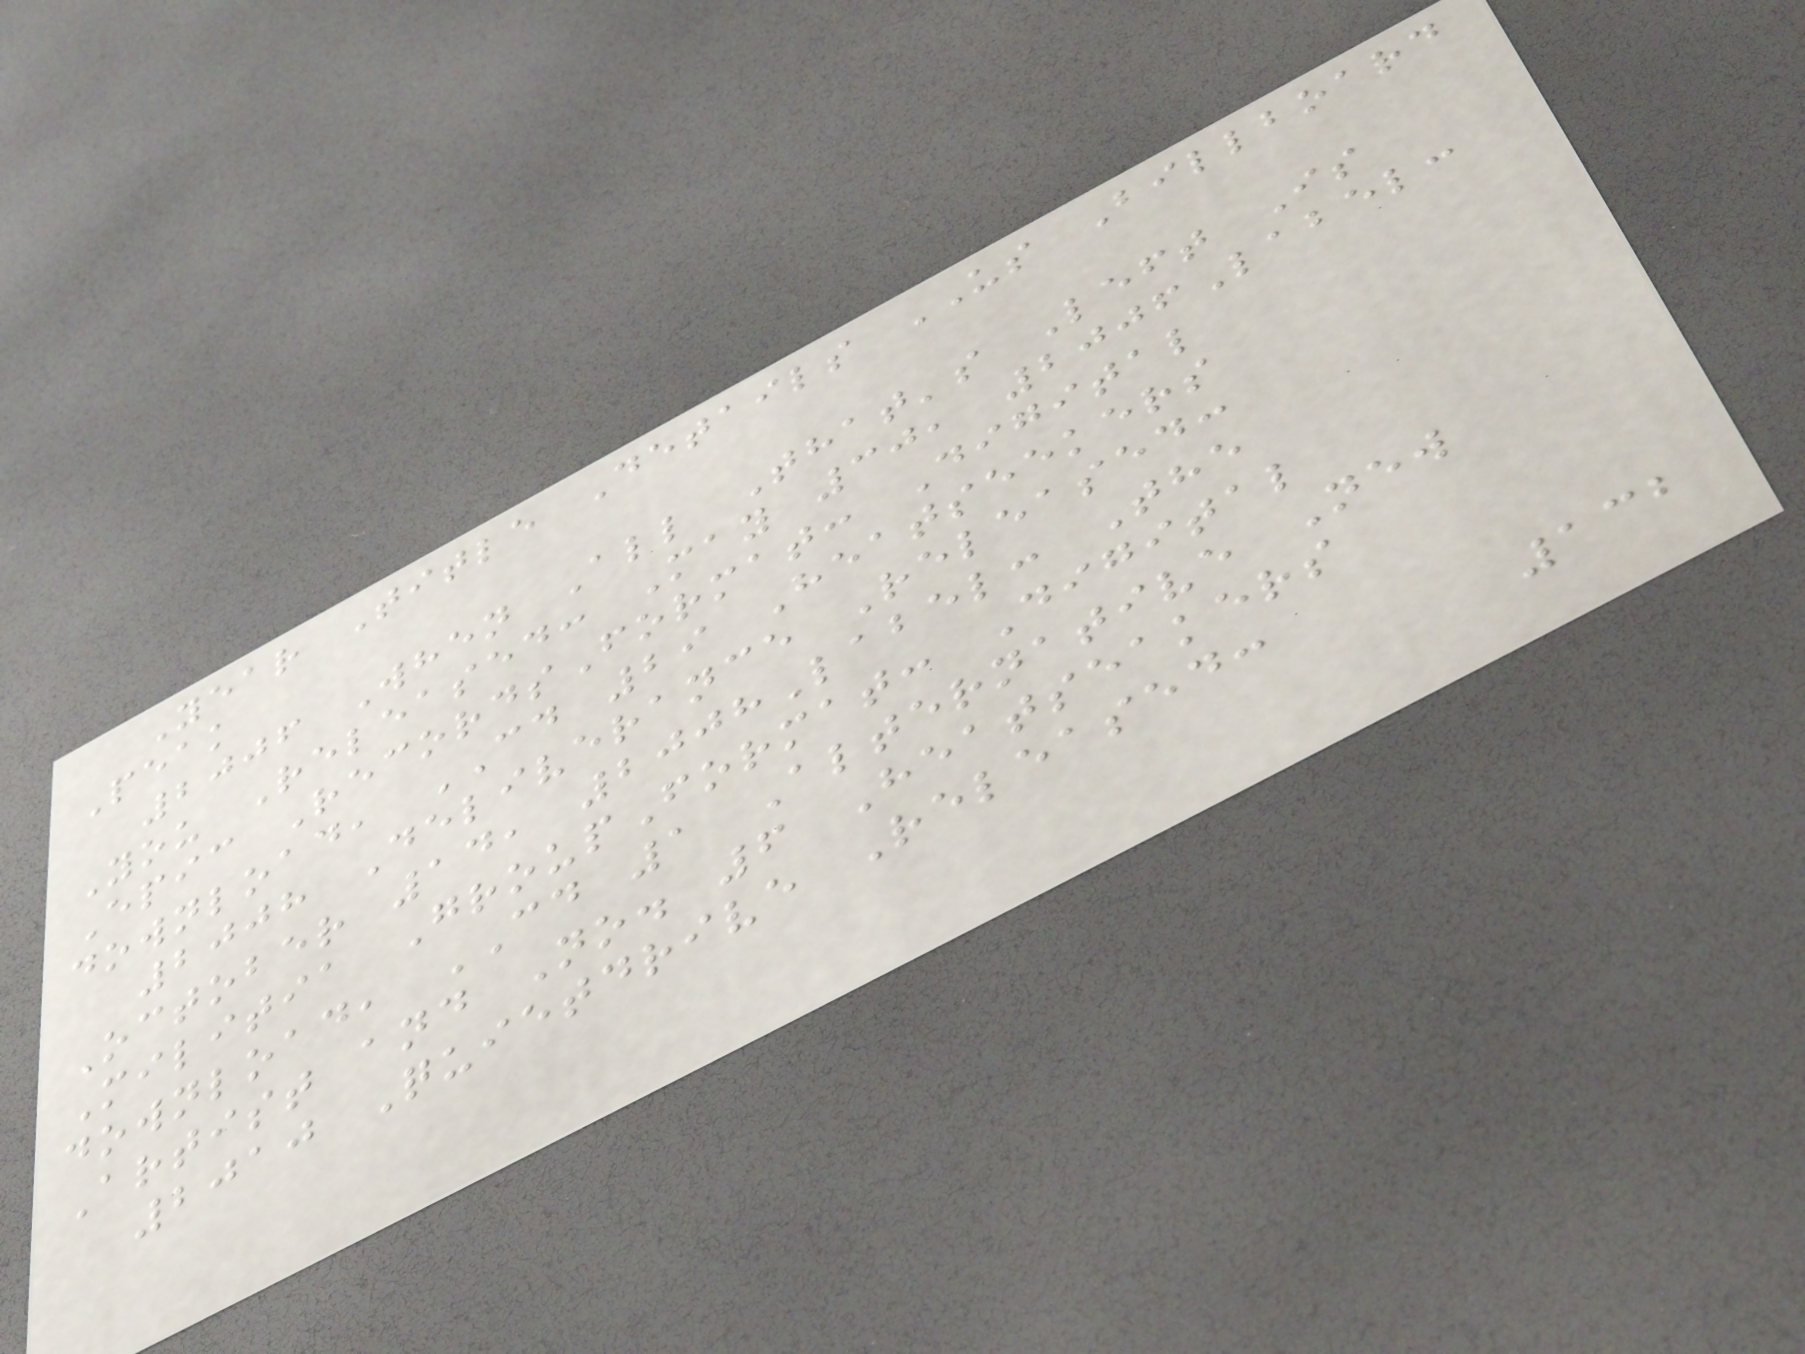Year Title Details US Billboard
Peak
2006 When All That's Left Is
You Released: May 30, 2006Label:
Epic RecordsFormat: Digital
download, CD 29 Heatseekers
2008 Deliverance Released:
October 14, 2008Label: The
Militia GroupFormat: Digital
download, CD 1 Alternative New
Artist and No. 6 Heatseakers
2010 Quietdrive Released:
132
